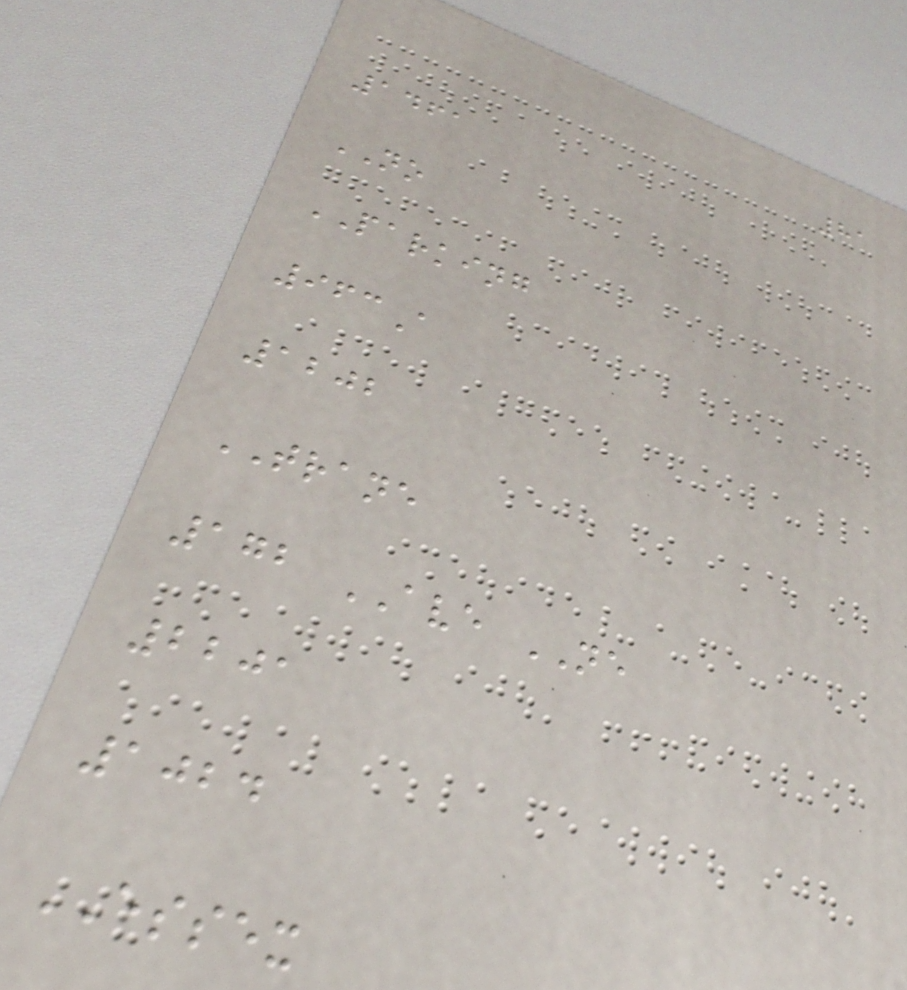81
1461
NO
PARKING
963A
1202
TRANE
172 AVE NE
2201
1024
ESSEX
